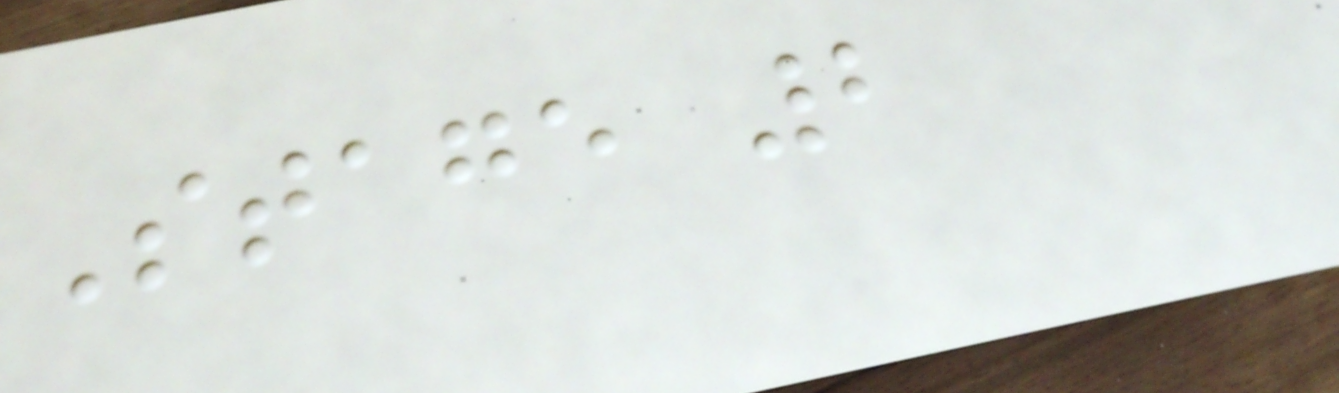Stage 2
